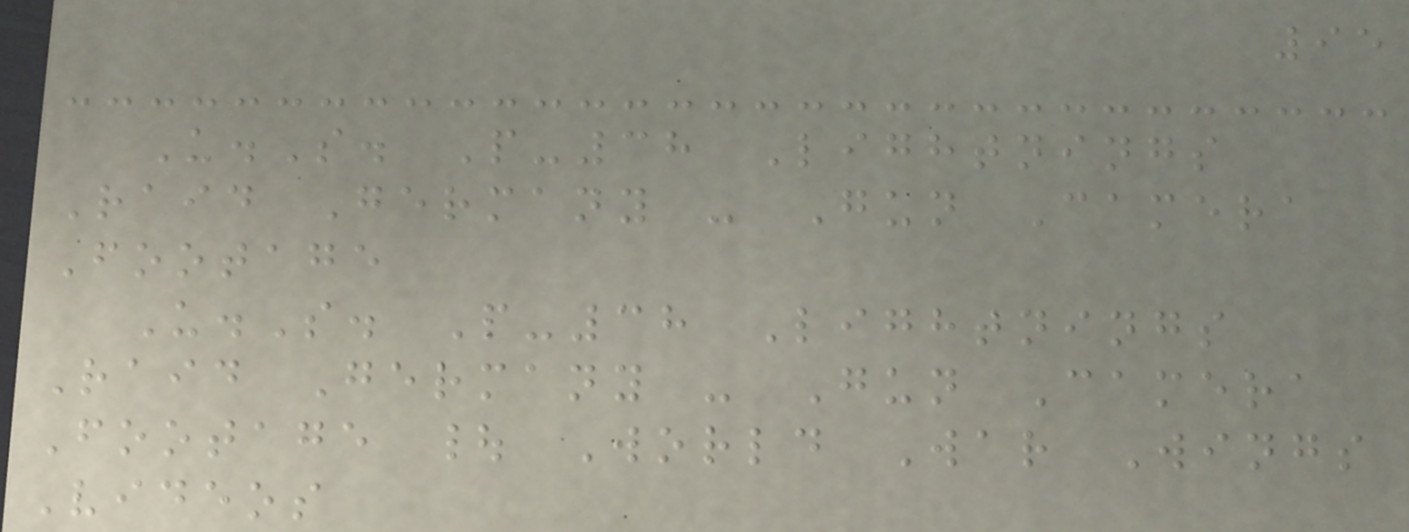95
U.S. P-38 Lightnings
Raid Germany - Gun Camera
Footage
U.S. P-38 Lightnings
Raid Germany - Gun Camera
Footage | World War Wings
Videos
